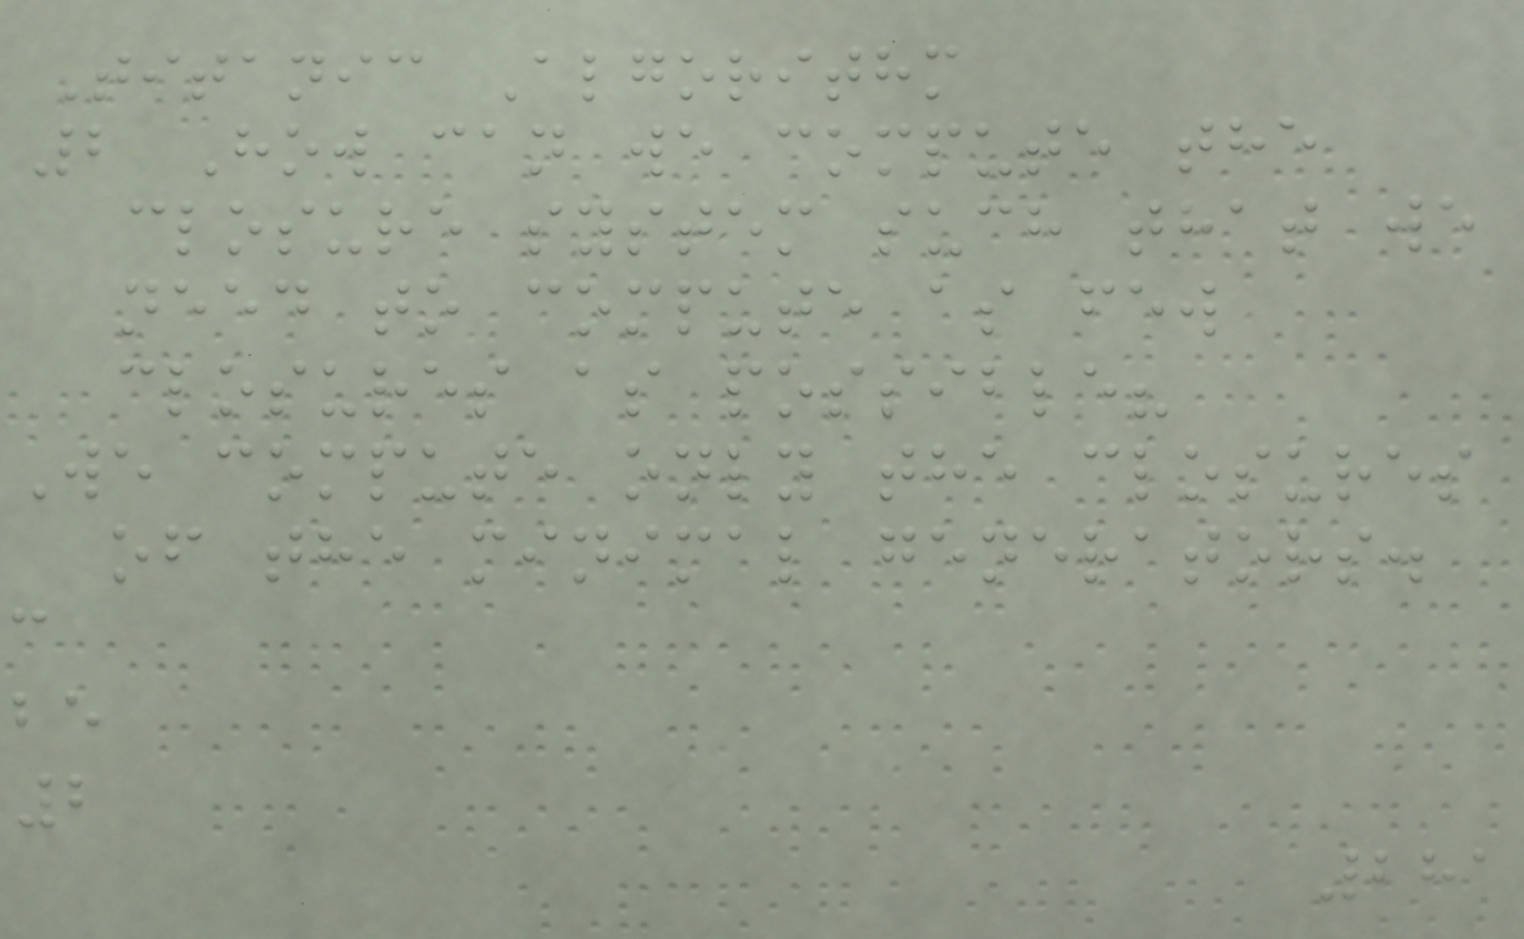Titanic Algorithm
2 How can we compute the
closure system such that we
need to compute as few
closures as possible?
We compute only the closures
of the minimal generators.
c
be
2
281
